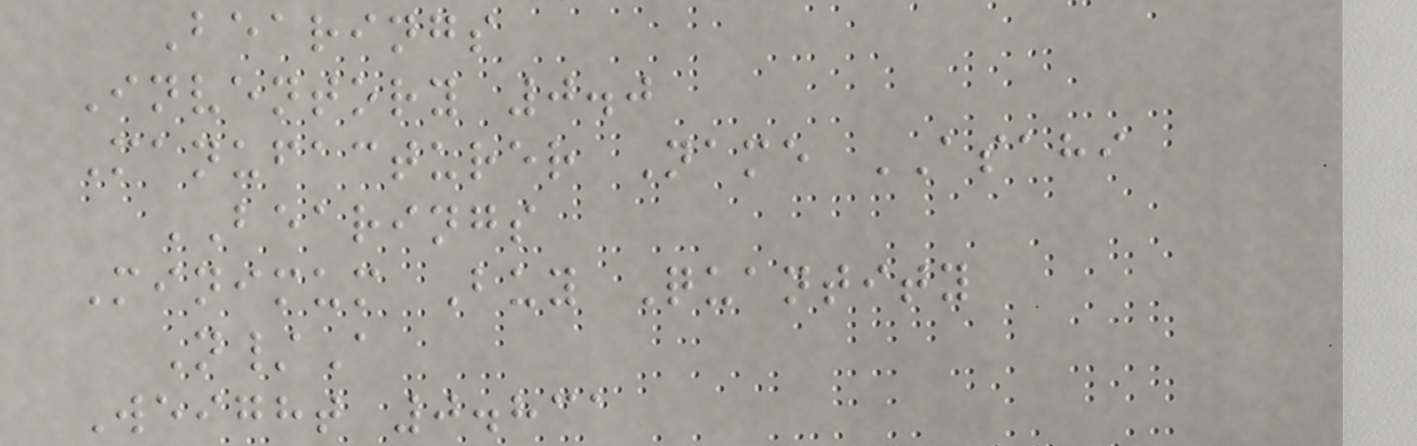Bearings
Inventory 0.0
Manufacturer Name ASAHI
BEARINGS
Minimum Buy Quantity
N/A
Weight 0.831
